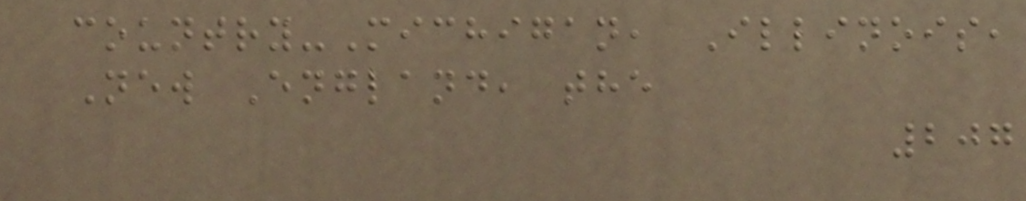country-Michigan, Illinois,
New England, the
207
